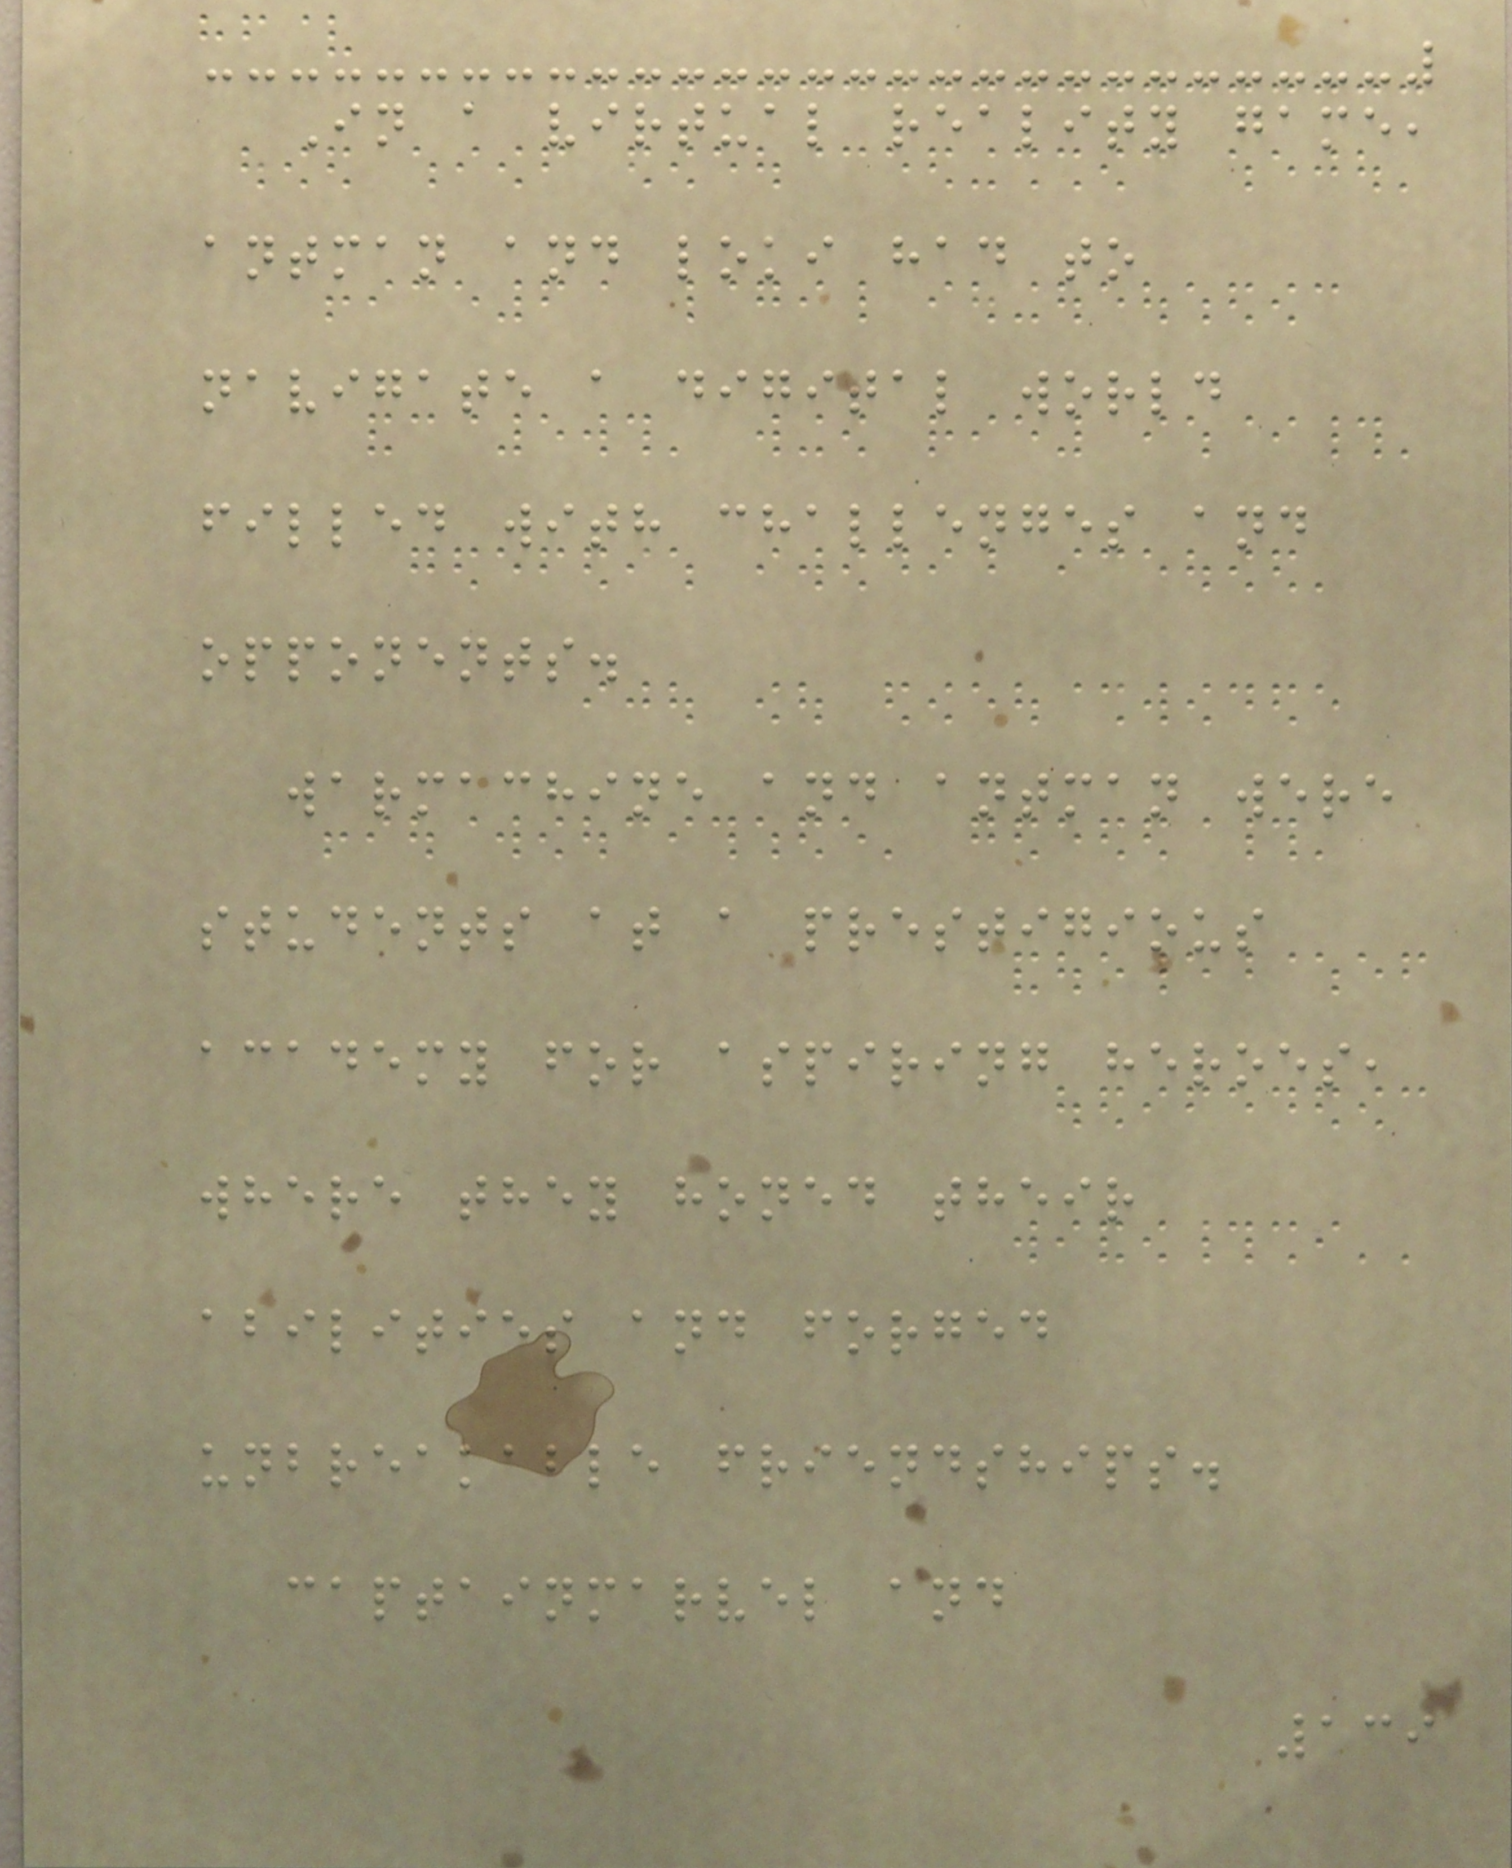In a virtual reality game,
antman and loki had to
navigate a digital world
filled with challenges and
opponents.
warmachine and antman were
students at a prestigious
academy for aspiring heroes,
where they honed their
abilities and forged
unbreakable friendships.
captainmarvel and
139
